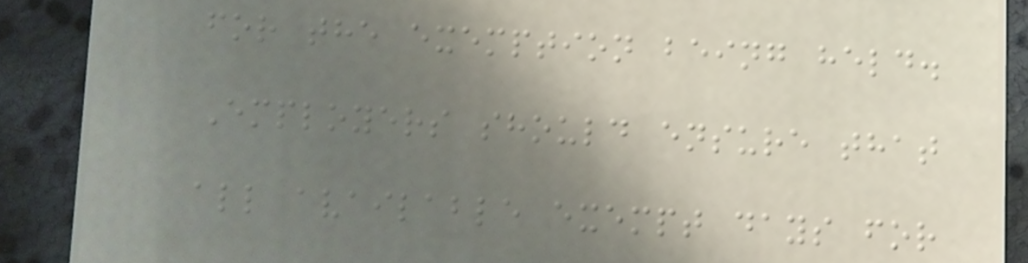for the exemption being held.
Employers should ensure that
all available exempt days for
